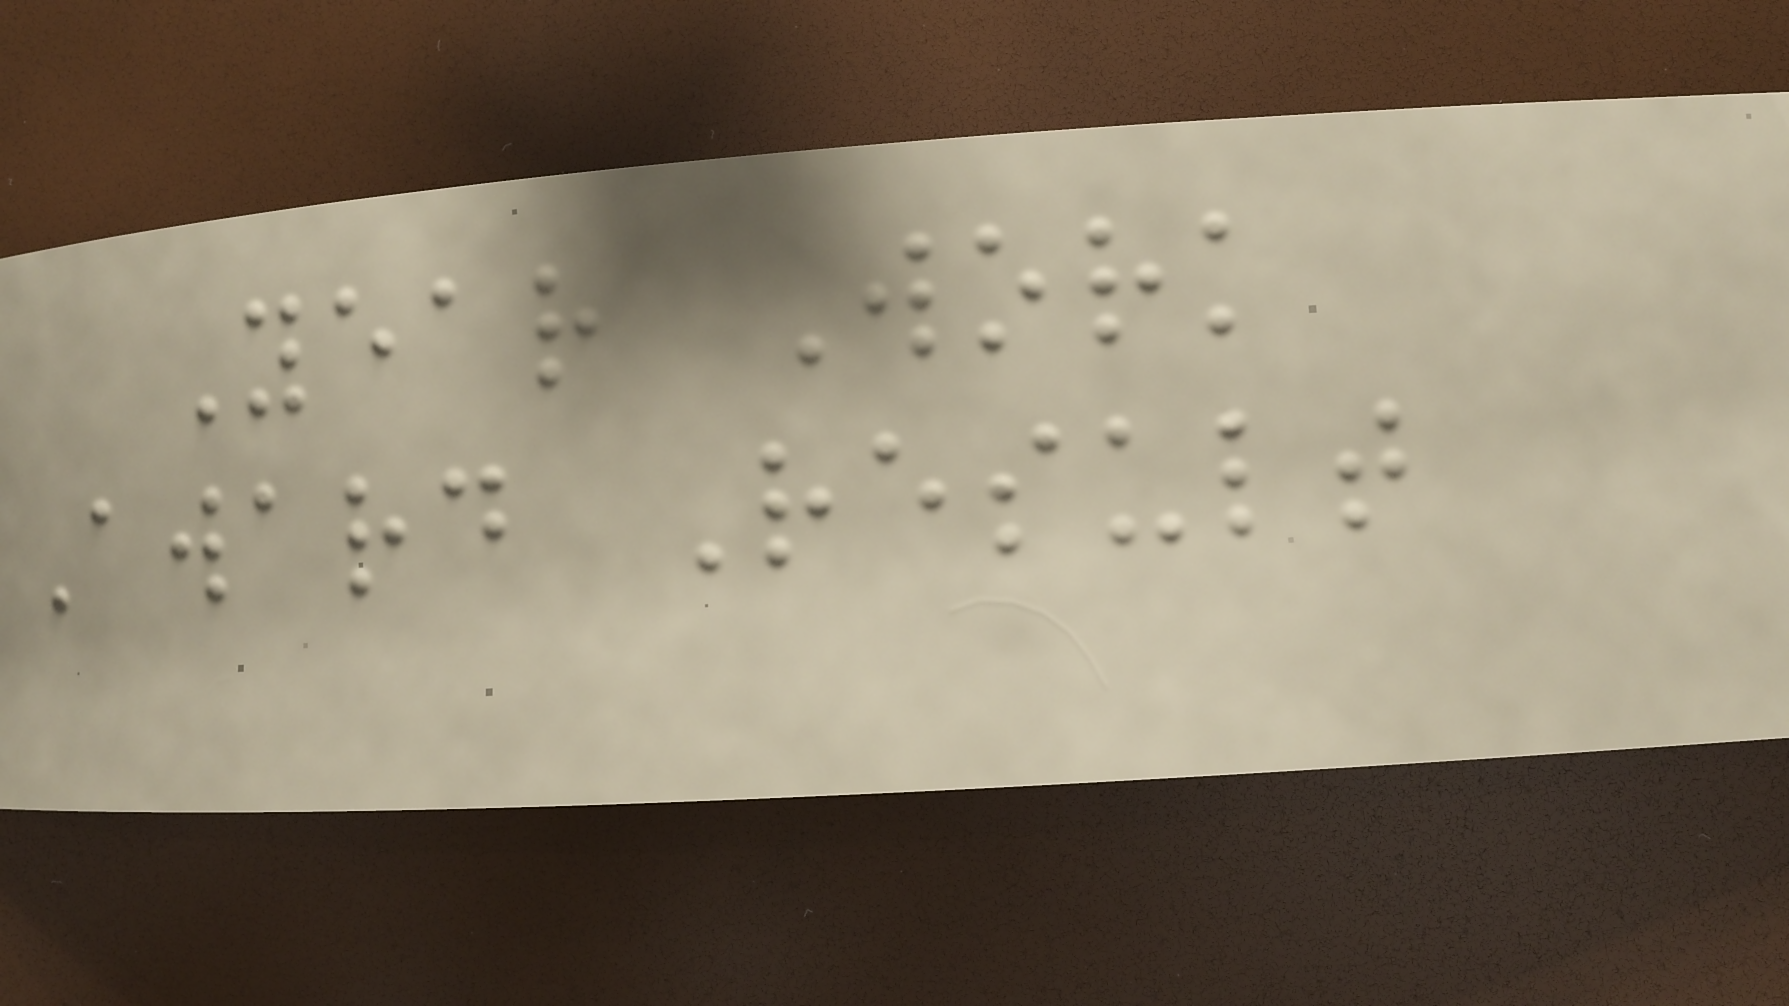Year Work
Award Result
